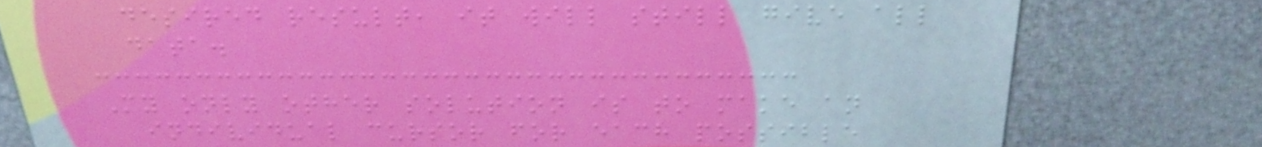desired result, it will still give all
data.
My only other solution is to make an
individual cursor for each possible
